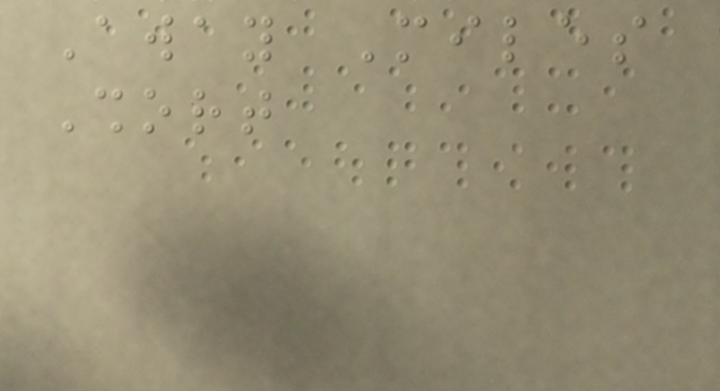Away Miles
Short
